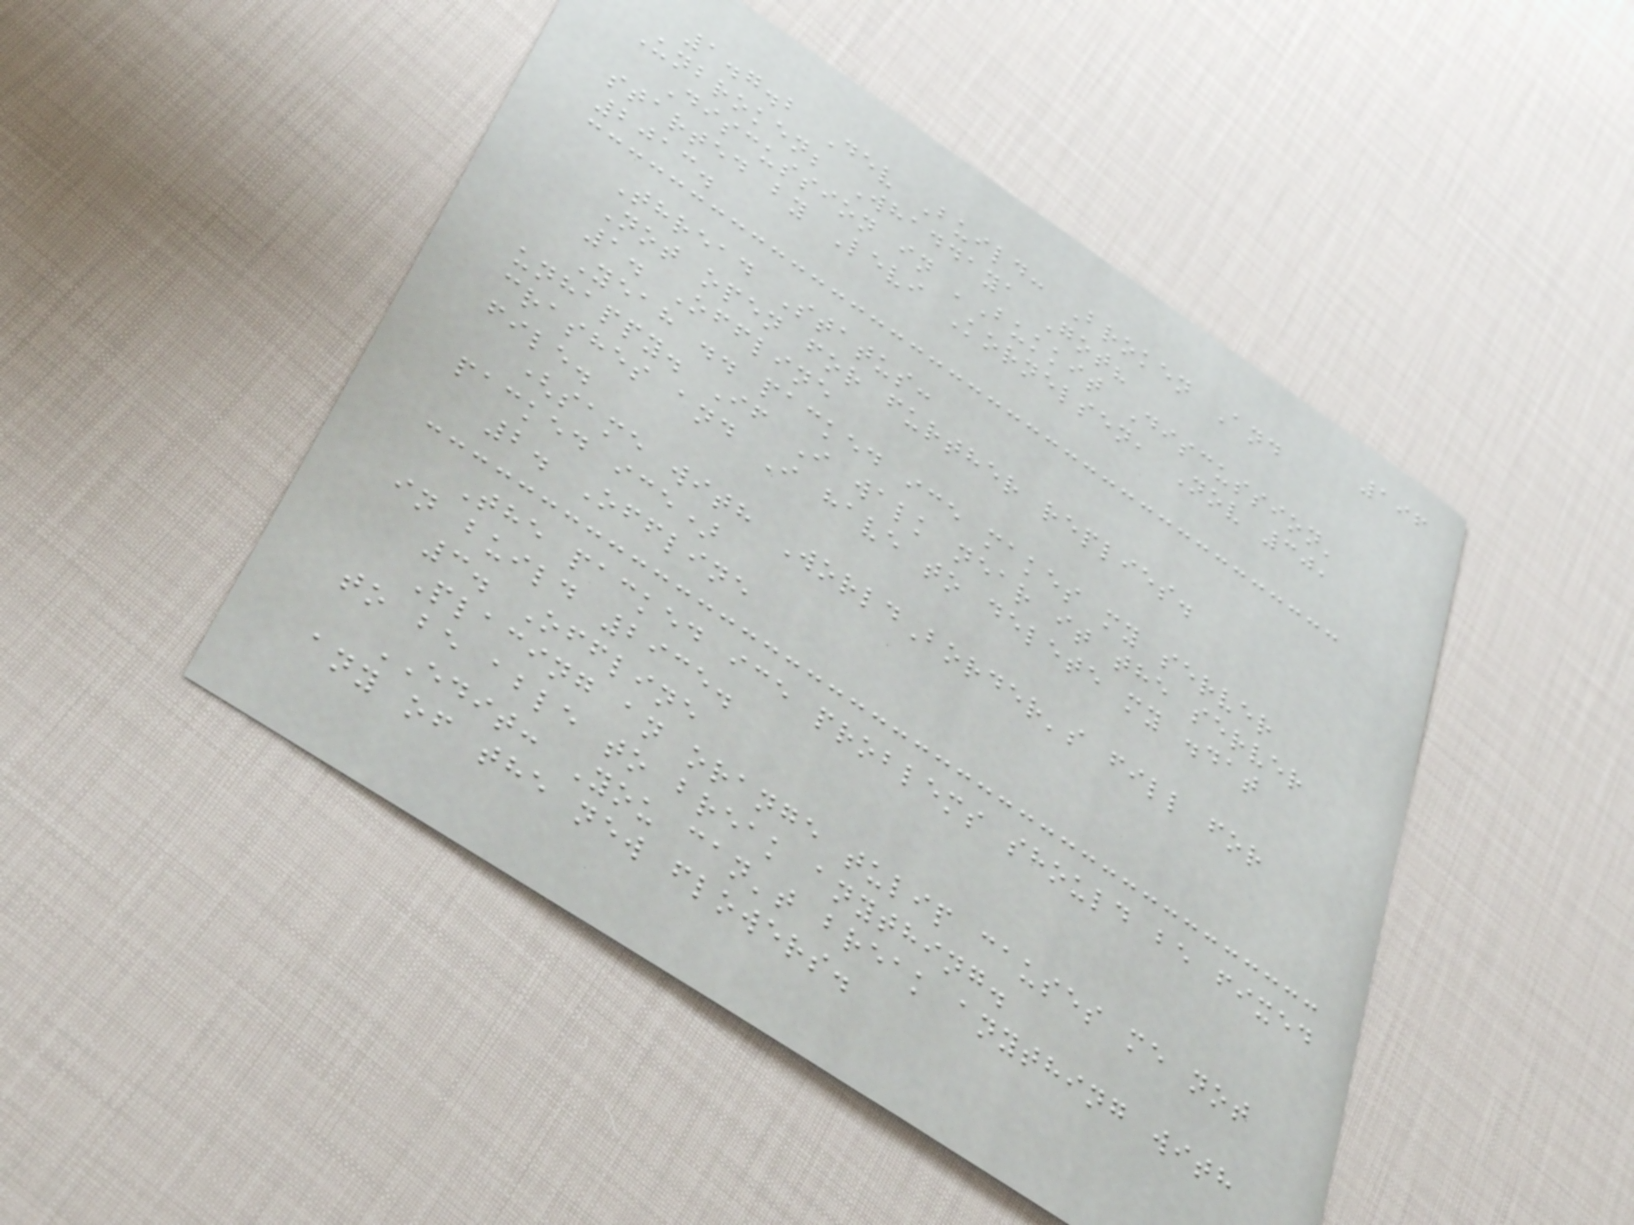196
1.7.2 Dev Build: Broken And
Unbroken; Whaddaya Got?
Discussion in 'Bukkit Discussion'
started by Levi Kornelsen, Nov 30,
2013.
Thread Status:
Not open for further replies.
1. Offline
Yeah .. packed ice makes my server
unhappy. If I walk near it the server
crashes and I have to delete my .dat
file.
(same with WorldBorder's fill for
packed ice)
2. Offline
The packed ice problems should be fixed
in build 2935.
3. Offline
Placing an orange tulip causes me not
to be able to break anything.
EDIT: You can't break anything with
any of the new flowers.
